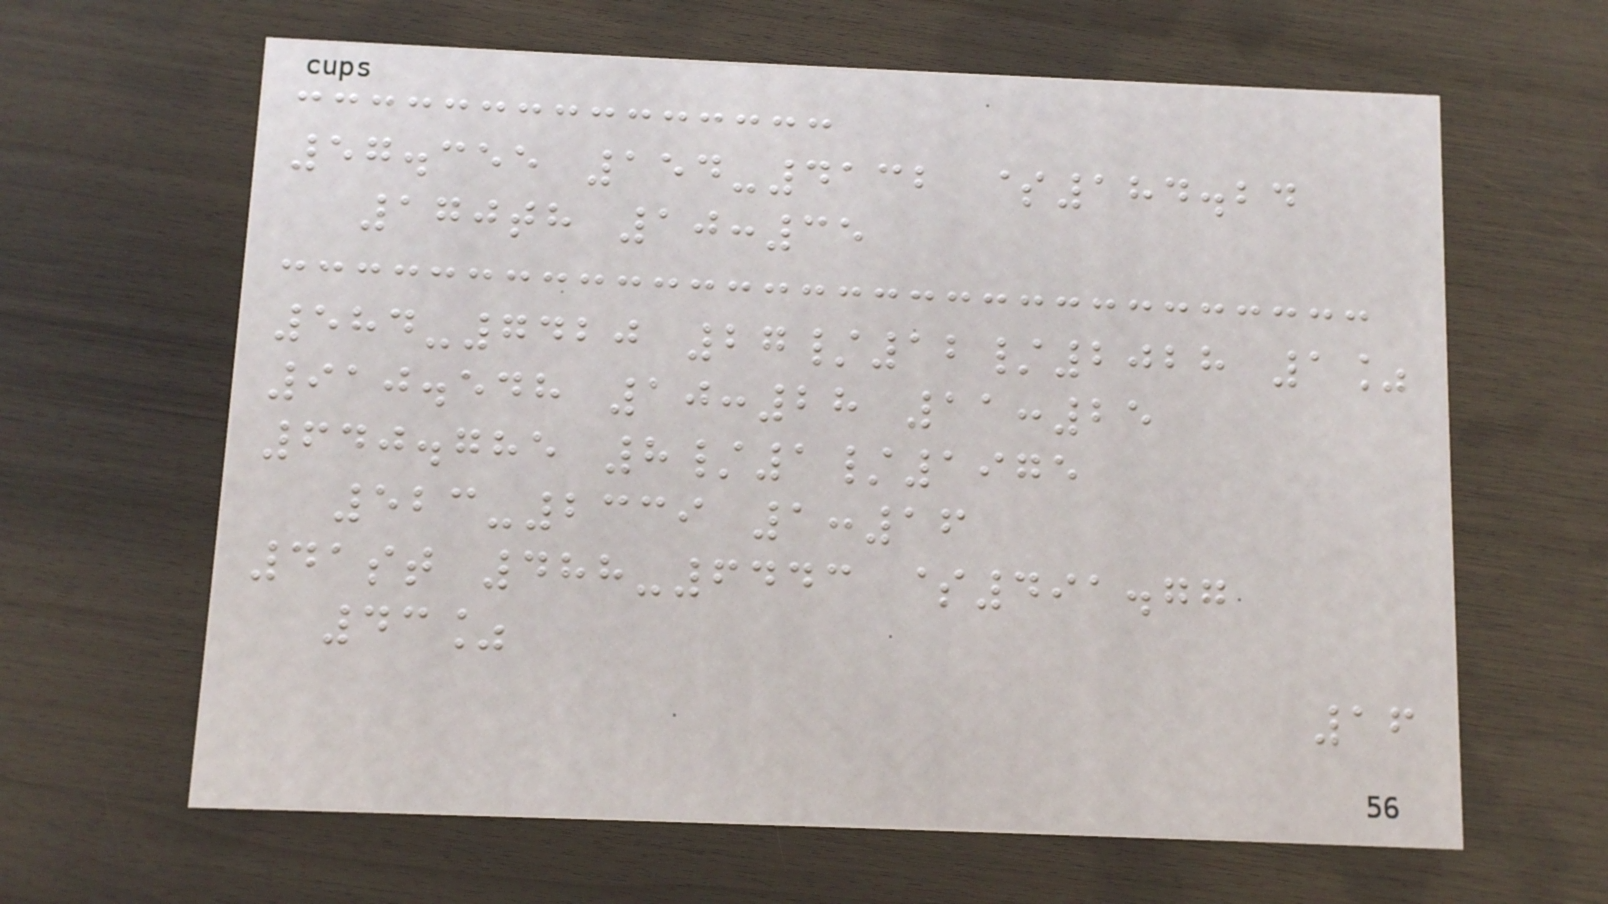57.355 154-4132 $184.24
170th 10:35
584-7420 27/12/2028 1%
910.548 10:28 11:25
640.785 8/1/1975
523-2339 1:16
41st 488-6443 $491.77
43%
16
